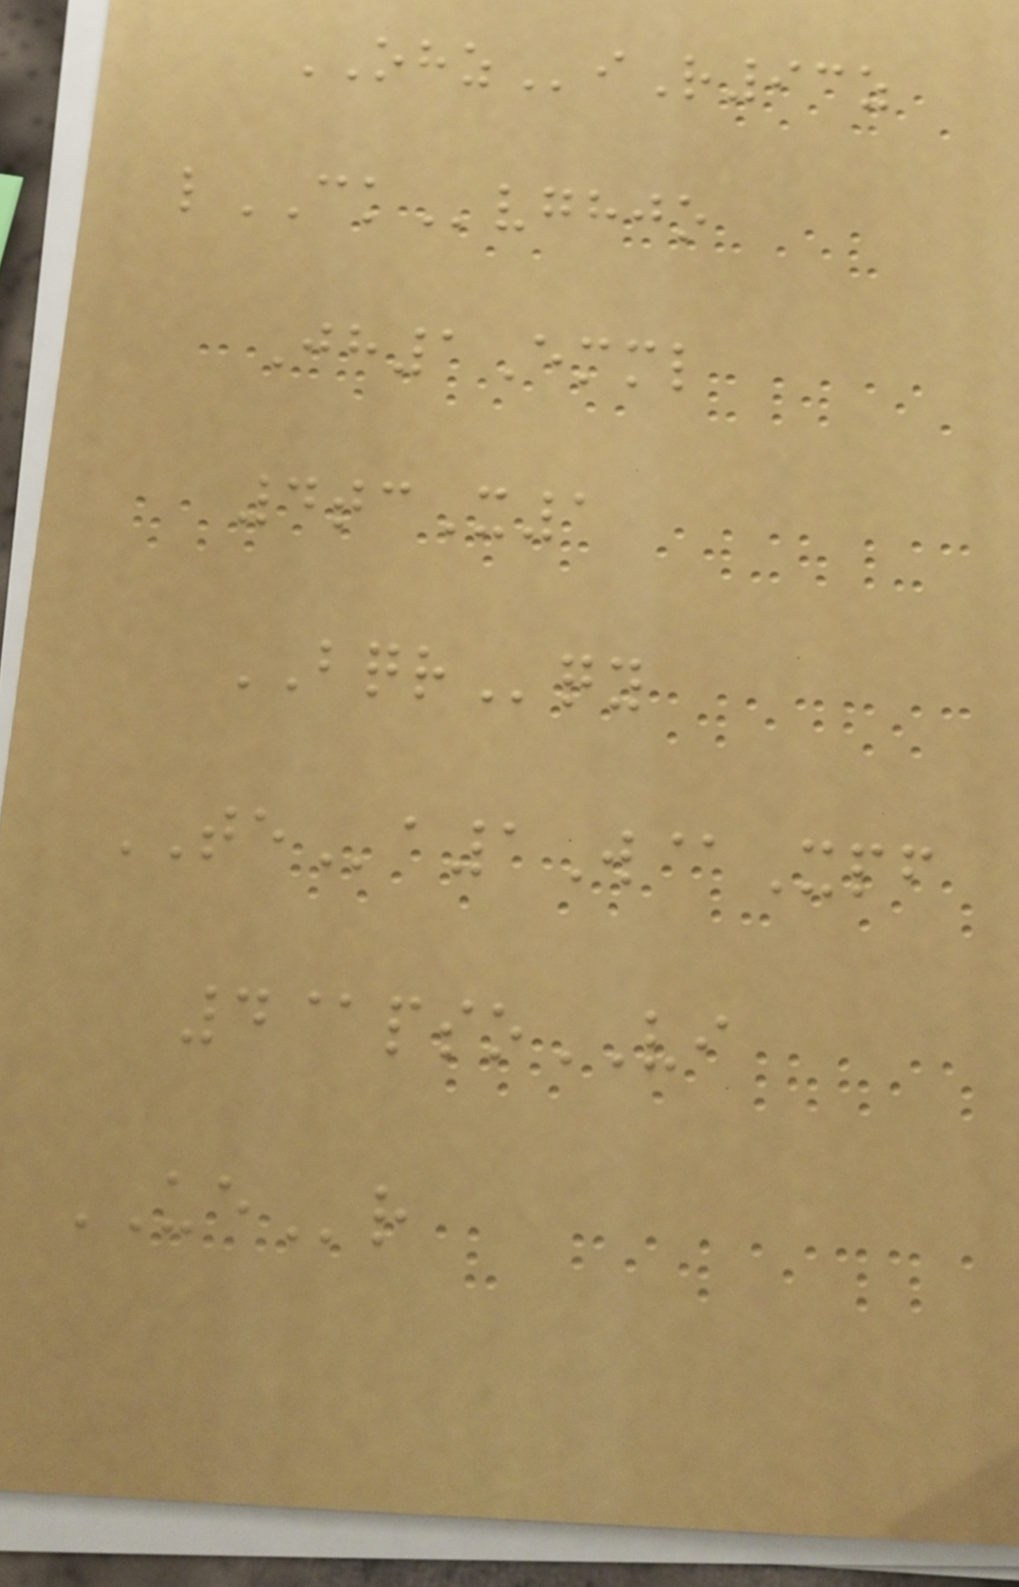OHZiR93z
lCKvghjo
Jh1Emml
4tcX1
BQRqy
TEa1W@Xpf
4@psoVI
UEr
